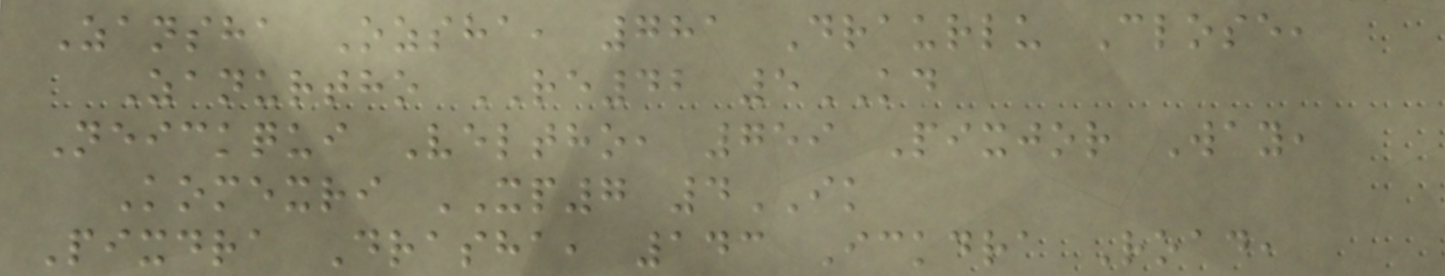Zansha Ozsha, 781 Draurlu Close,
Zanurtho RE42 5KD
Neickqui Veltho, 759 Pixjor Way,
Komexri XP7 4IK
Pixdra Drasha, 143 Ickdra Road,
